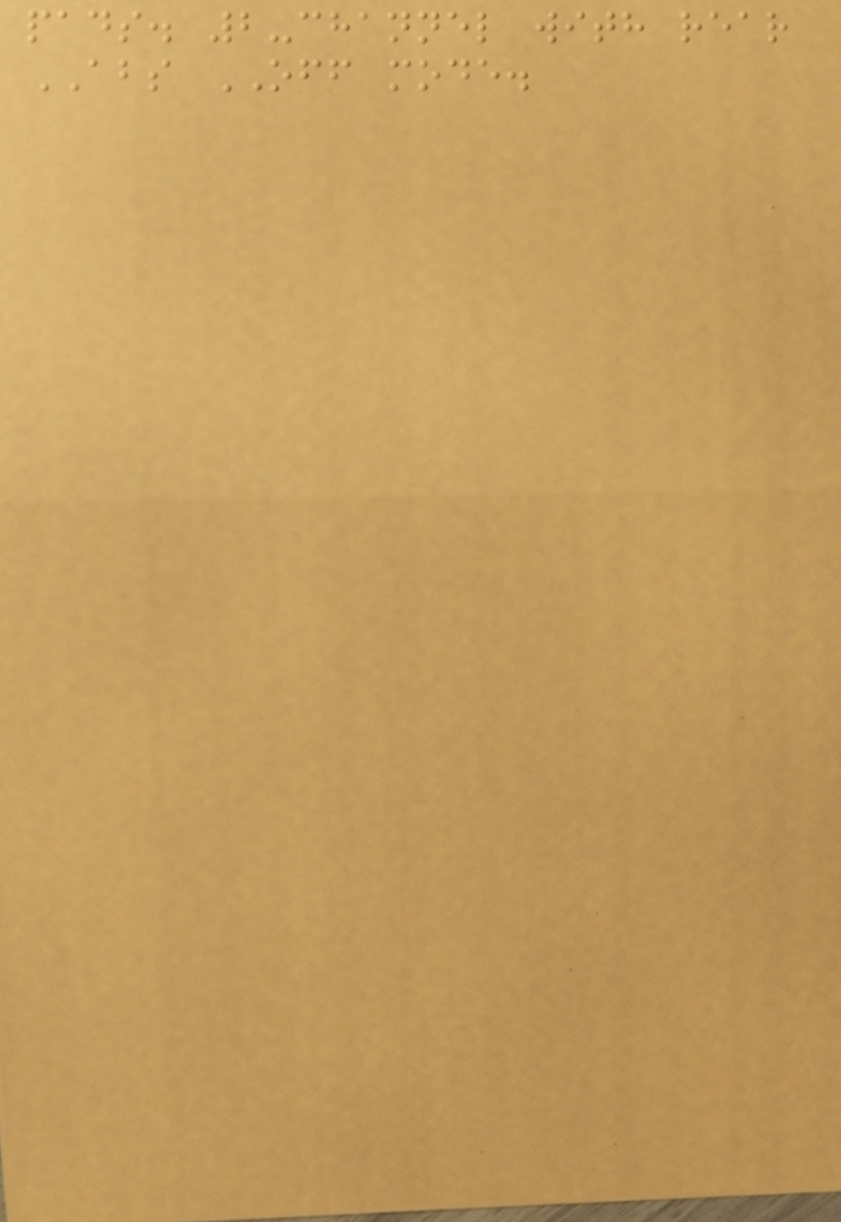pads. 2-channel with rear
ABS OFF mode.
